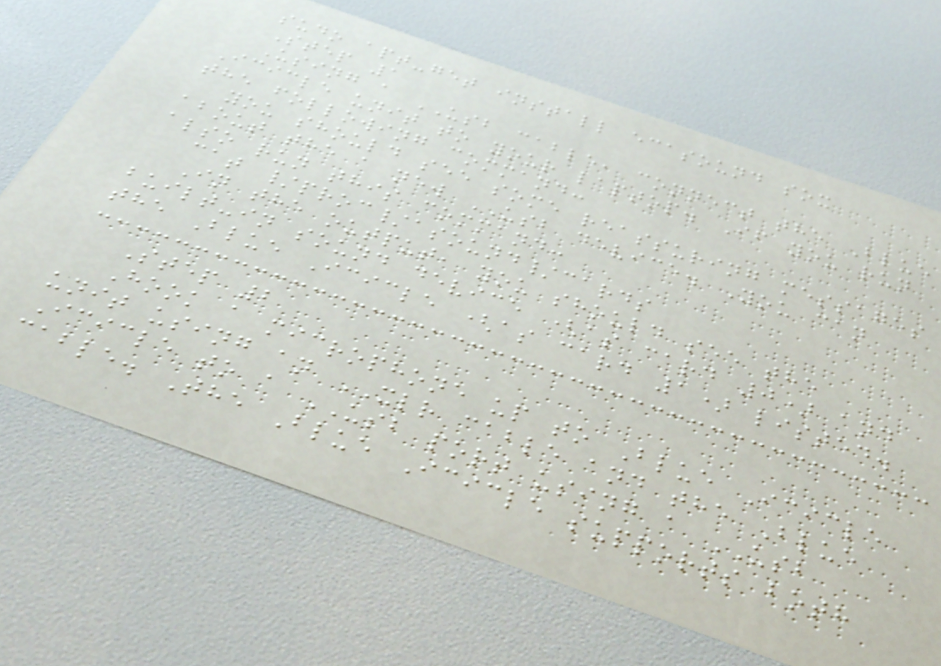sudo apt-get install ecasound sox
Step 1
Using a USB cable, connect the Blue
Icicle unit to your laptop. If you run
the following command:
you should see some reassuring messages
about the a new USB device. You can
also run this command:
cat /proc/asound/cards
In the output, you should see the
built-in sound device (as card 0) and
the Blue Icicle (as card 1) listed.
Step 2
Hook a microphone up to Blue Icicle
unit using an XLR cable and the Blue
Icicle to a USB port using a USB
cable. The Blue Icicle supports both
